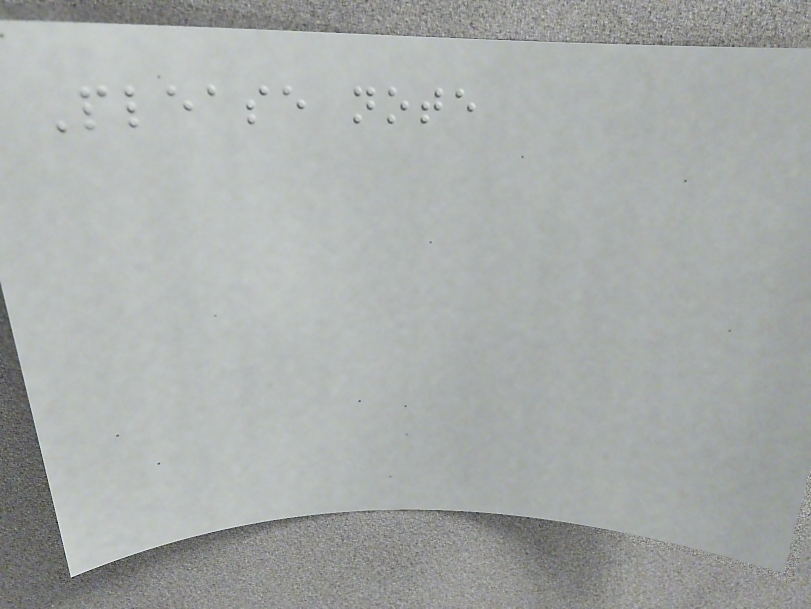Please note
